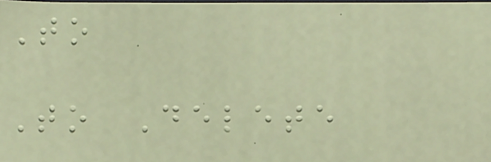To
To Delete
